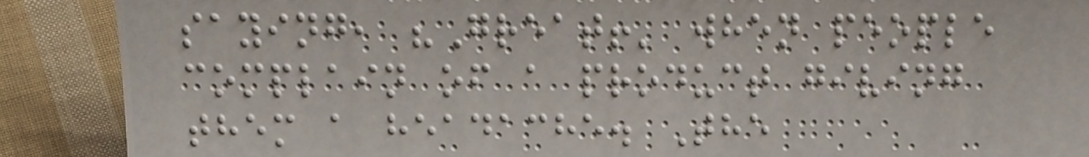saying, "Great!' when people
complain of a product giving
them a headache. The
